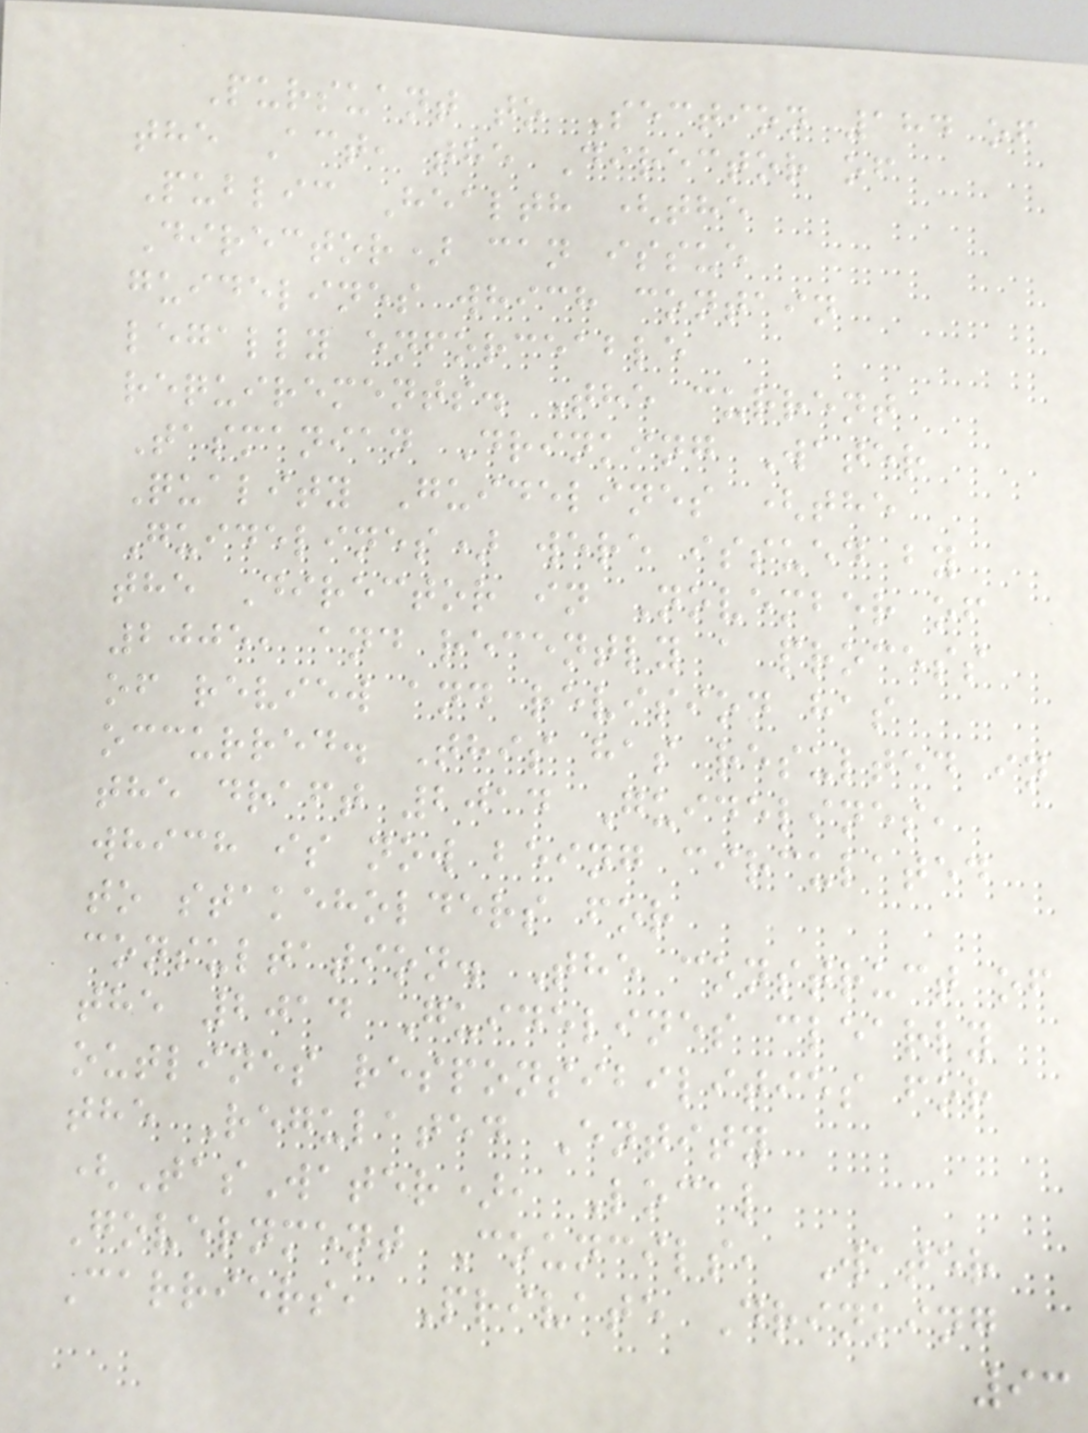Pursuant to Section 184 of
the Act, the Director of
Public Health (the
Director) can issue
guidelines which contain
legally enforceable
requirements. The current
Tasmanian Drinking Water
Quality Guidelines (the
Guidelines) were issued by
the Director in November of
2005, and recently a process
of review and revision has
occurred. This has resulted in
the draft 2014 Guidelines,
which is now being circulated
to stakeholders for
consultation. The construct of
the 2014 Guidelines clearly
outlines responsibilities for
the Regulated Entity
(TasWater), Local
Government Councils, Water
Carriers, Private Drinking
93
